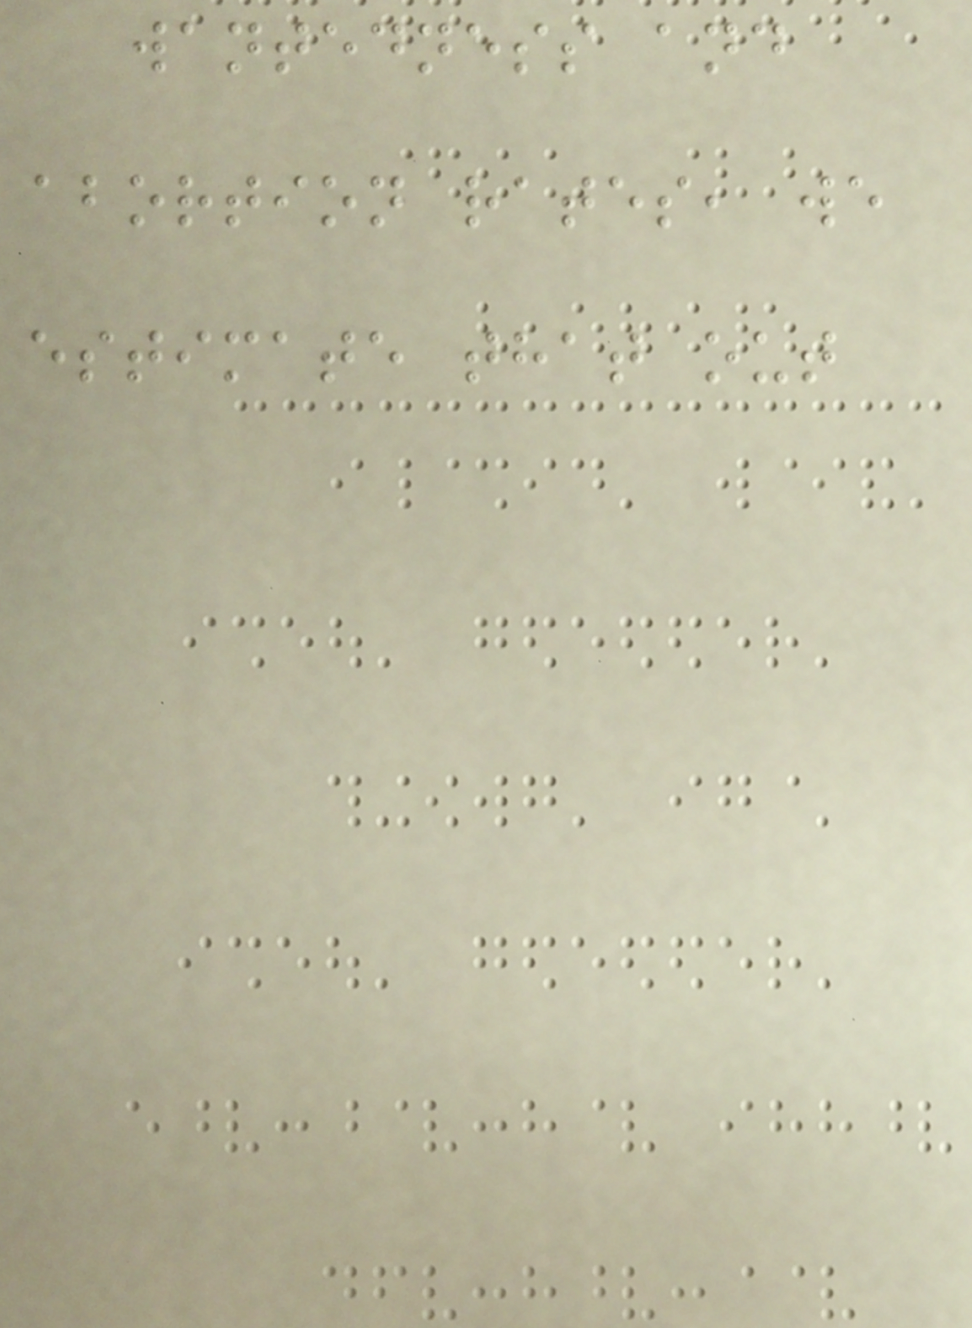wantedness and
abortion rates, we
estimate that out
